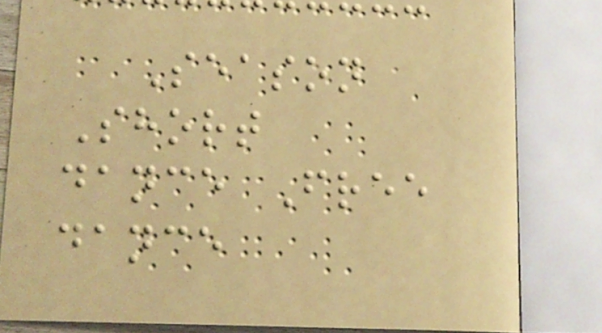Season
Short
dance Free
dance
